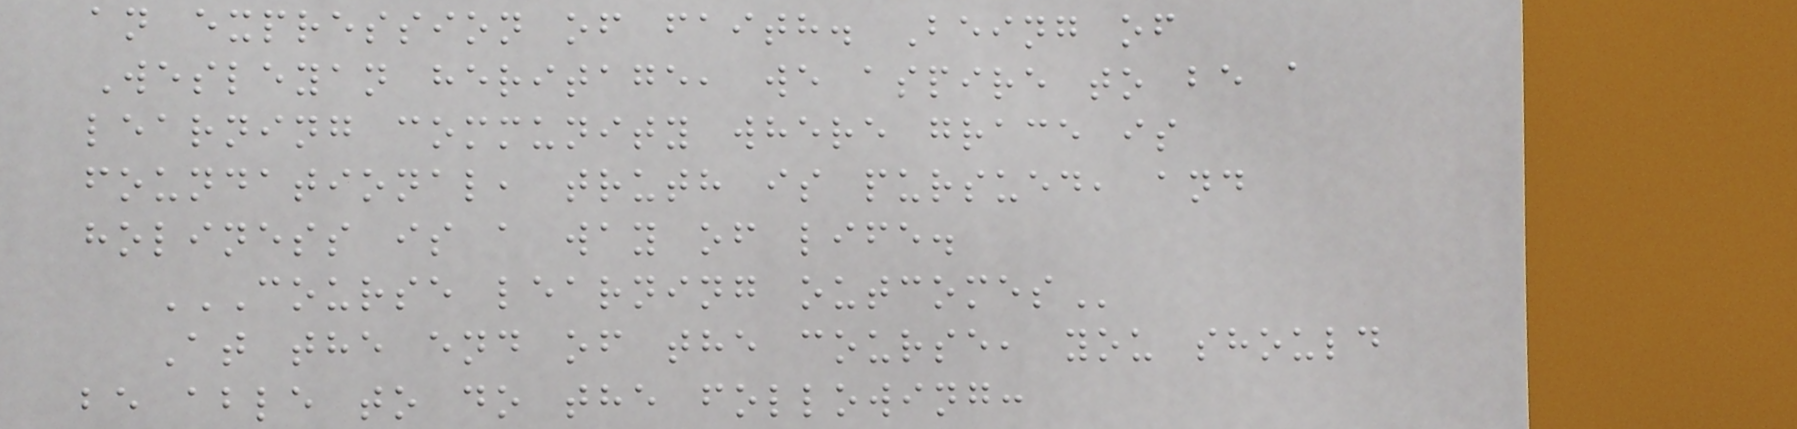an expression of faith. Being of
Wesleyan heritage, we aspire to be a
learning community where grace is
foundational, truth is pursued, and
holiness is a way of life.
COURSE LEARNING OUTCOMES
At the end of the course, you should
be able to do the following:
